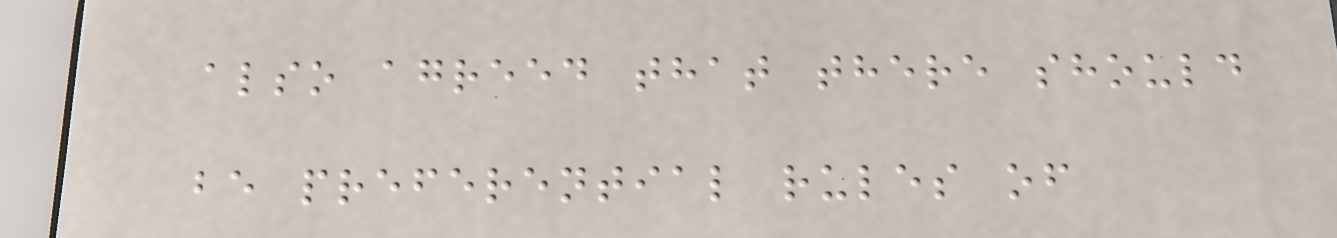also agreed that there should
be preferential rules of
